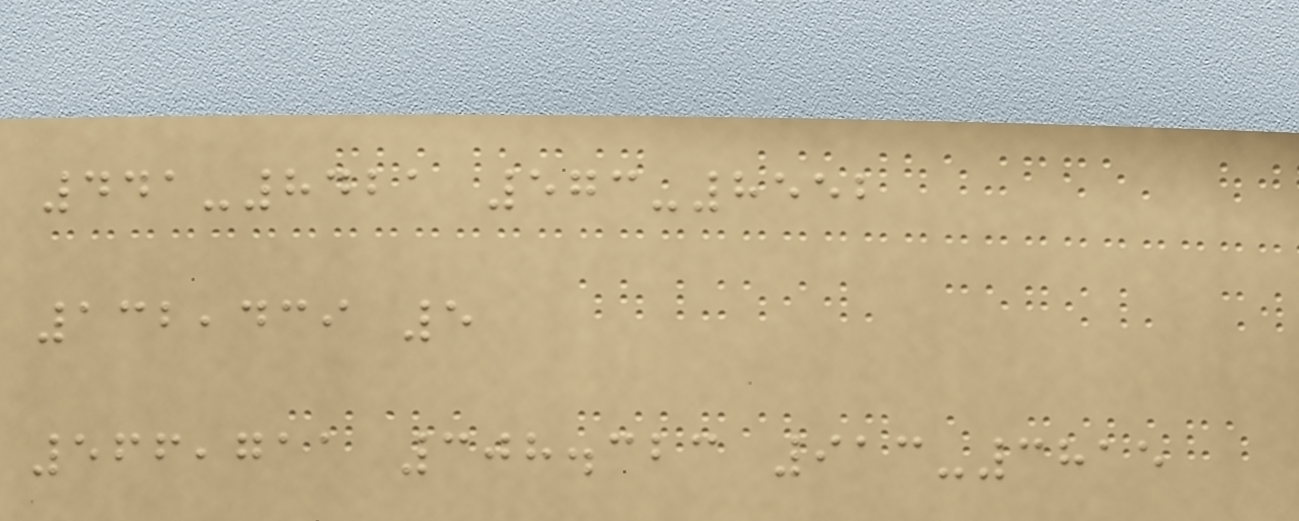441-8421 573-8552
132,439 5
566,711 308.323 913-3815
